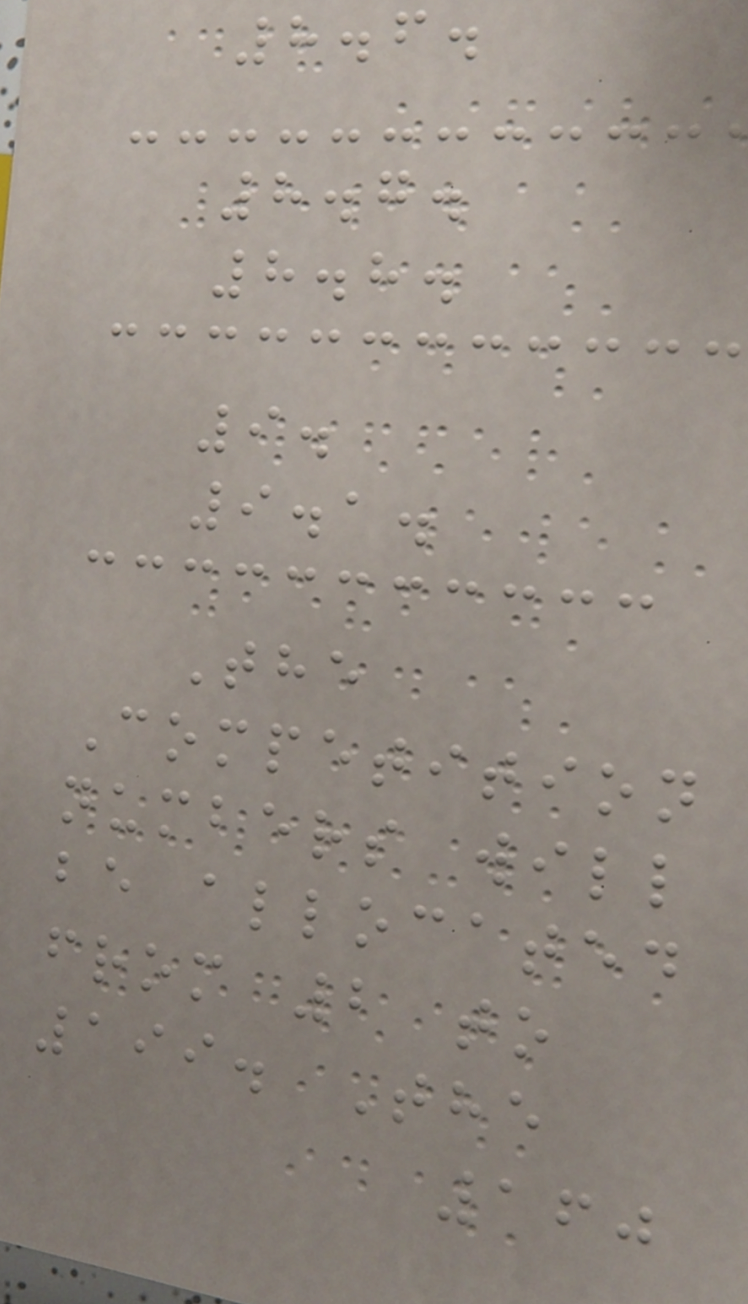8.6.
8.7.
8.8.
9.
9.1.
The
Competition
numbers will
be allocated
from 2 to
199. The
160
